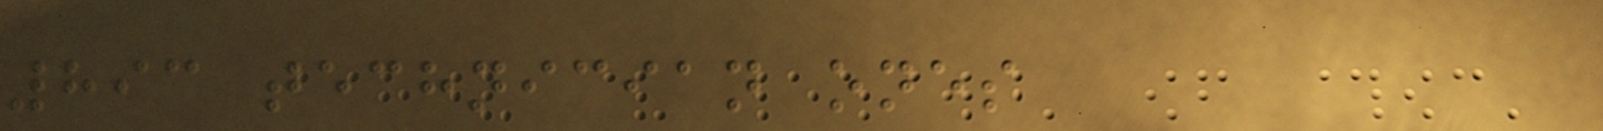893 technician ones
